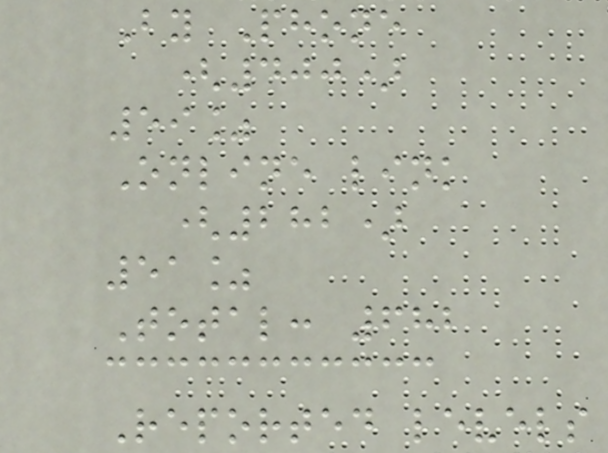By Phone
(400)
59%
Online link
(282)
51%
Total: 682
Reported levels
